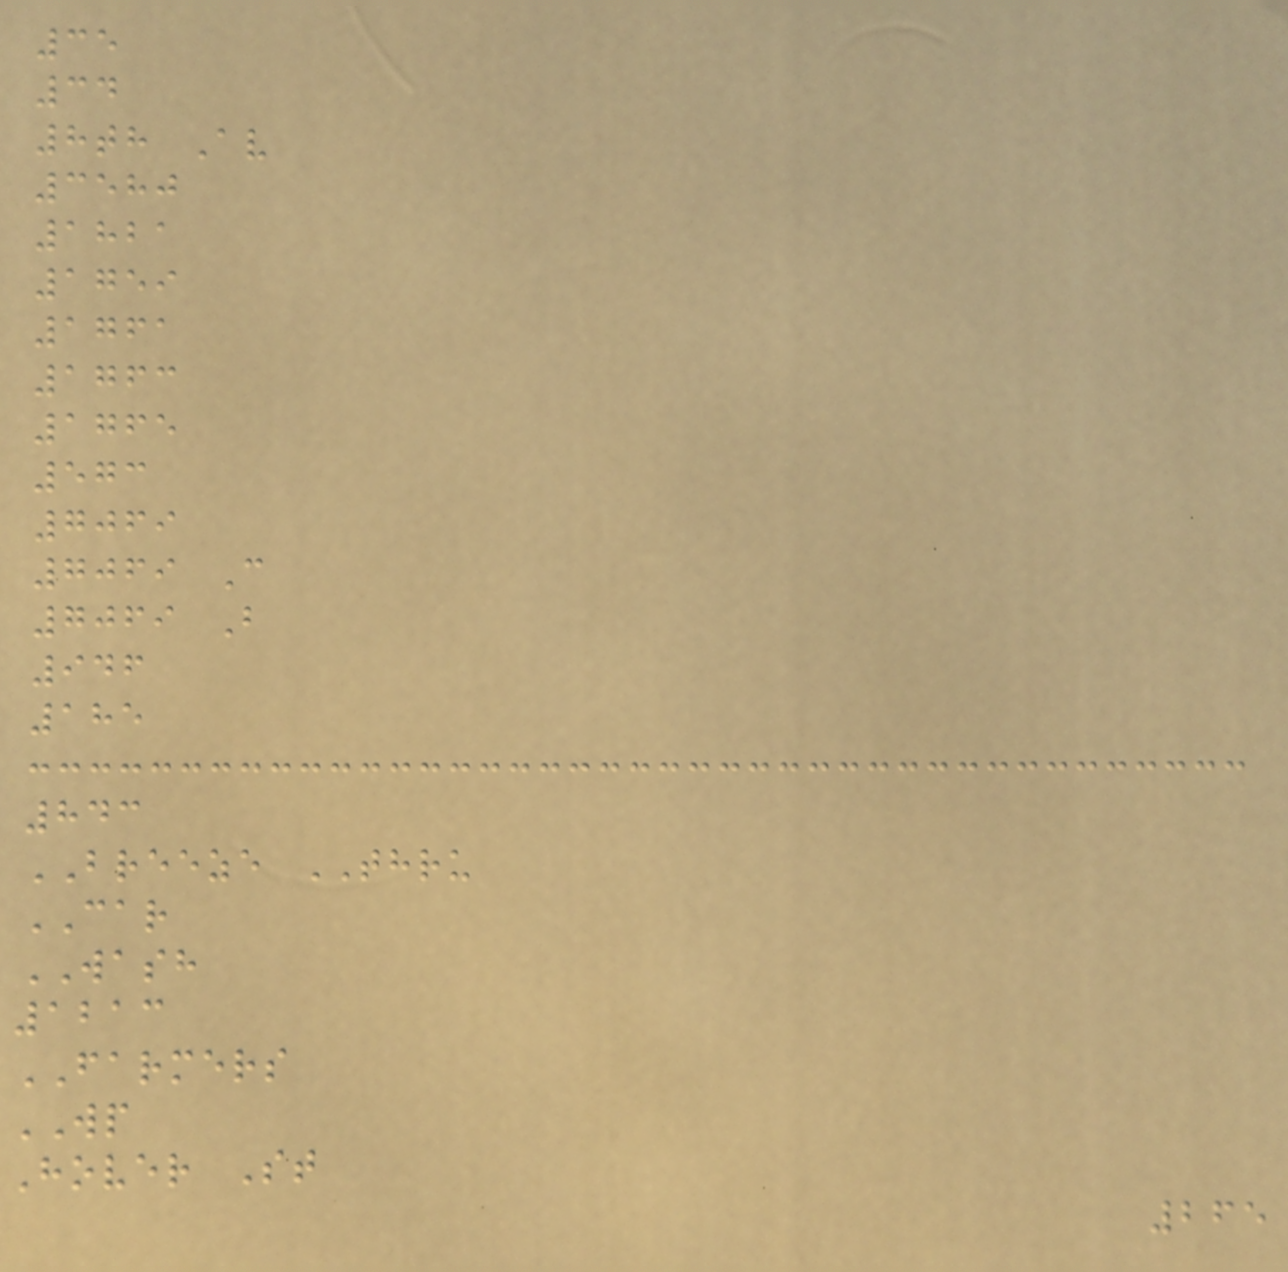35
34
8th Av
3580
1821
1759
1761
1763
1765
573
7069
7069 C
7069 B
946
185
843
BREEZE THRU
CAR
WASH
1213
FARMERS
WP
Hover St
265
